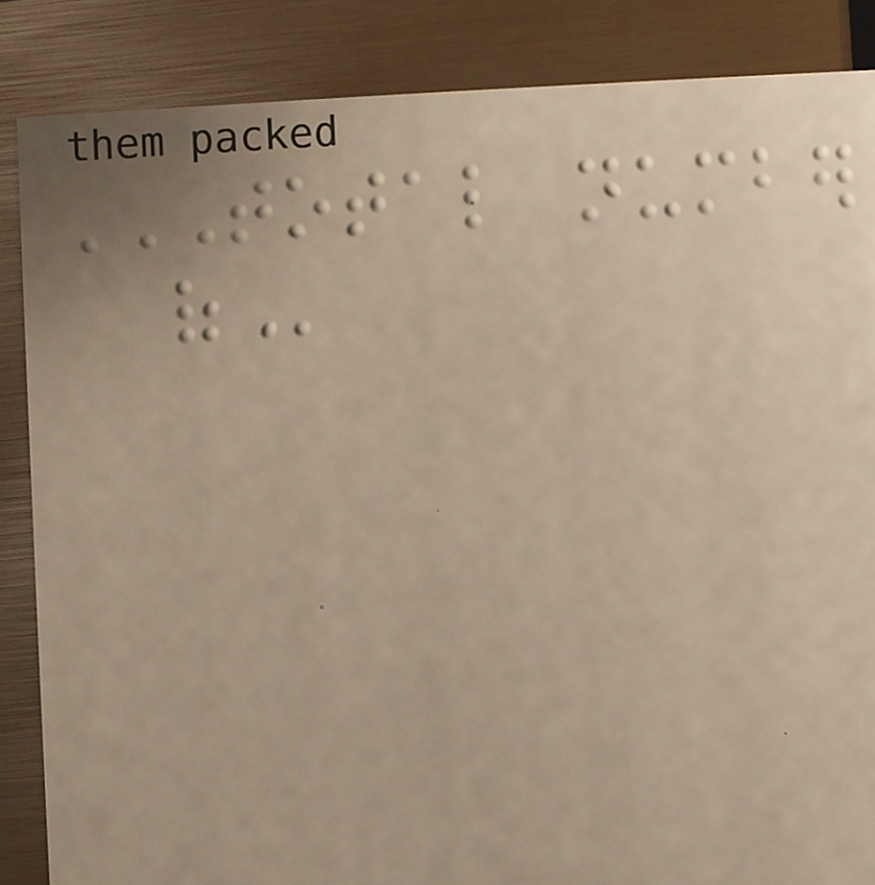TOTAL NUMBER
OF
